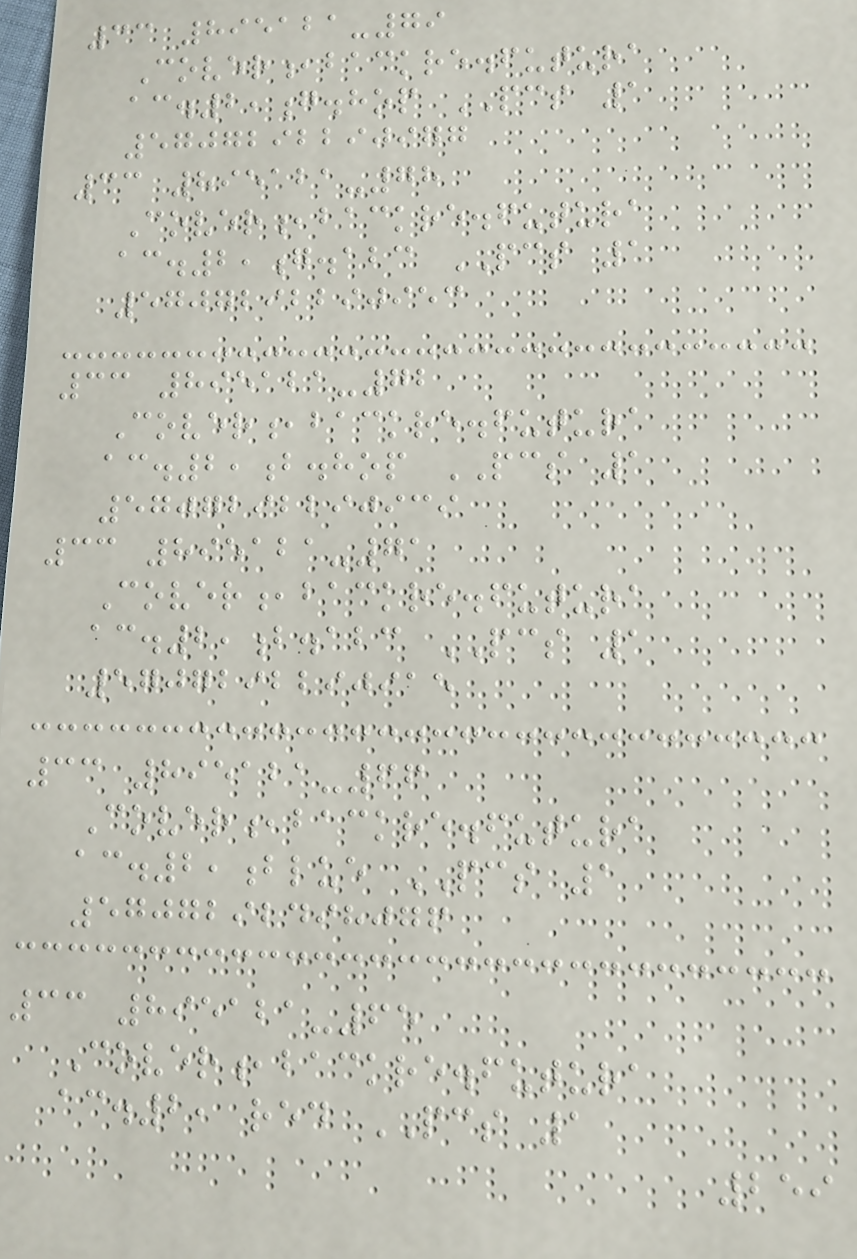33 895121-79
Cover,backre.futura
ac.2,g.hop PCS 1
5707292290977
33 895121-78
Cover,backre.futura
ac.2,g.abc PCS 1
5707292290953
33 895121-72
Cover,backre.futura
ac.2,b.hop PCS 1
5707292290939
33 895121-71
Cover,backre.futura
ac.2,b.abc PCS 1
5707292290915
33 895121-66
Cover,backre.futura
ac.2,blue PCS 1
5707292498076
33 895121-65
Cover,backre.futura
ac.2, red PCS 1
259
